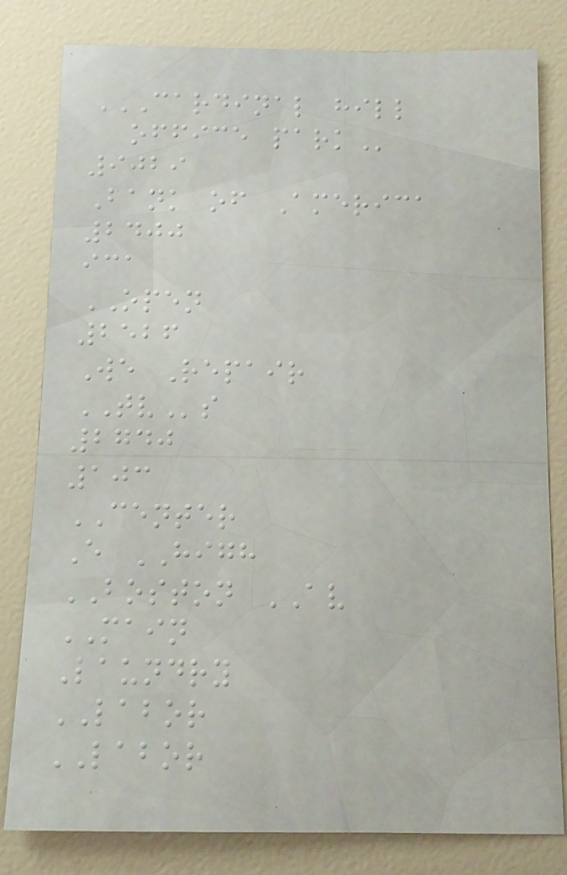CARDINAL HILL
OFFICE PARK
9029
Bank of America
2400
ica
OPEN
2526
We Repair
TVs
2740
103
CENTER
E HIGH
BOSTON AV
MAIN
Laundry
LABOR
LABOR
